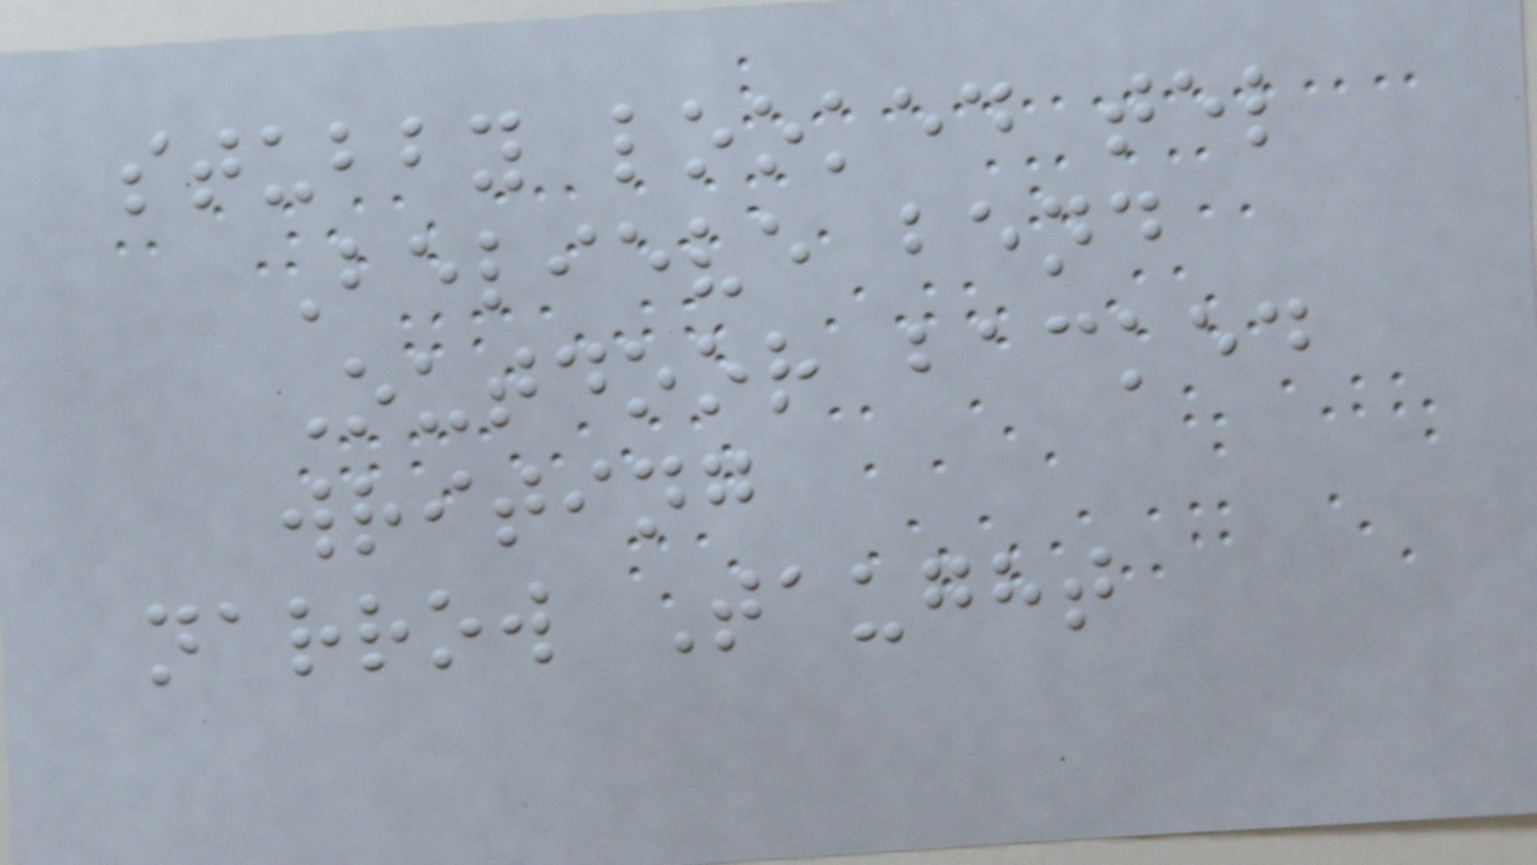stubby looked tel
Believe bend
Outdoor backed
writing
narrow Taught
